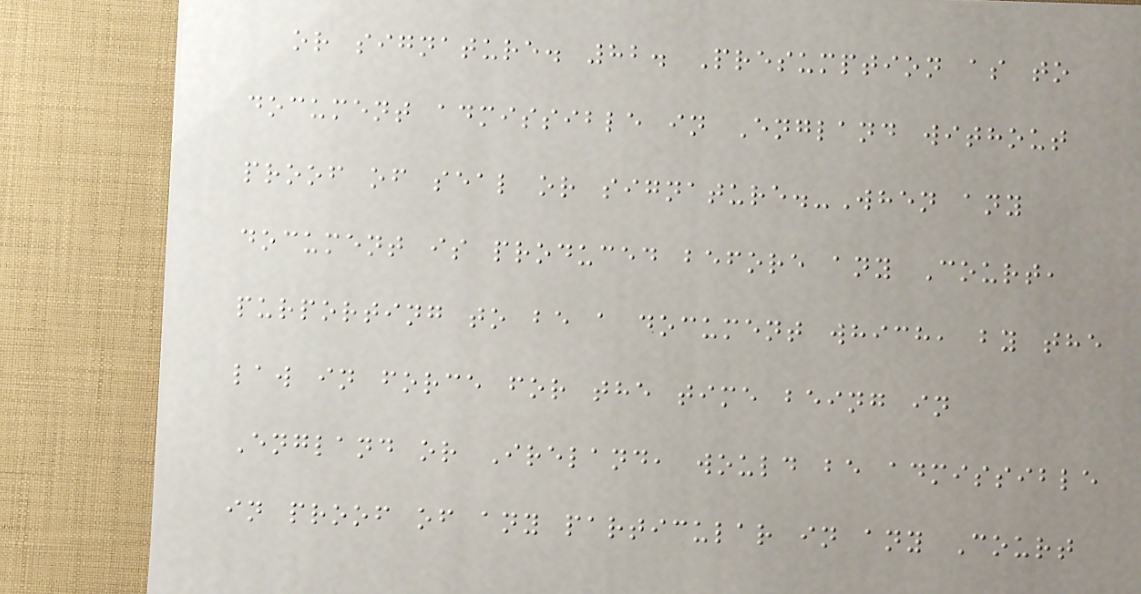or signature. 82. Presumption as to
document admissible in England without
proof of seal or signature.-When any
document is produced before any Court,
purporting to be a document which, by the
law in force for the time being in
England or Ireland, would be admissible
in proof of any particular in any Court
